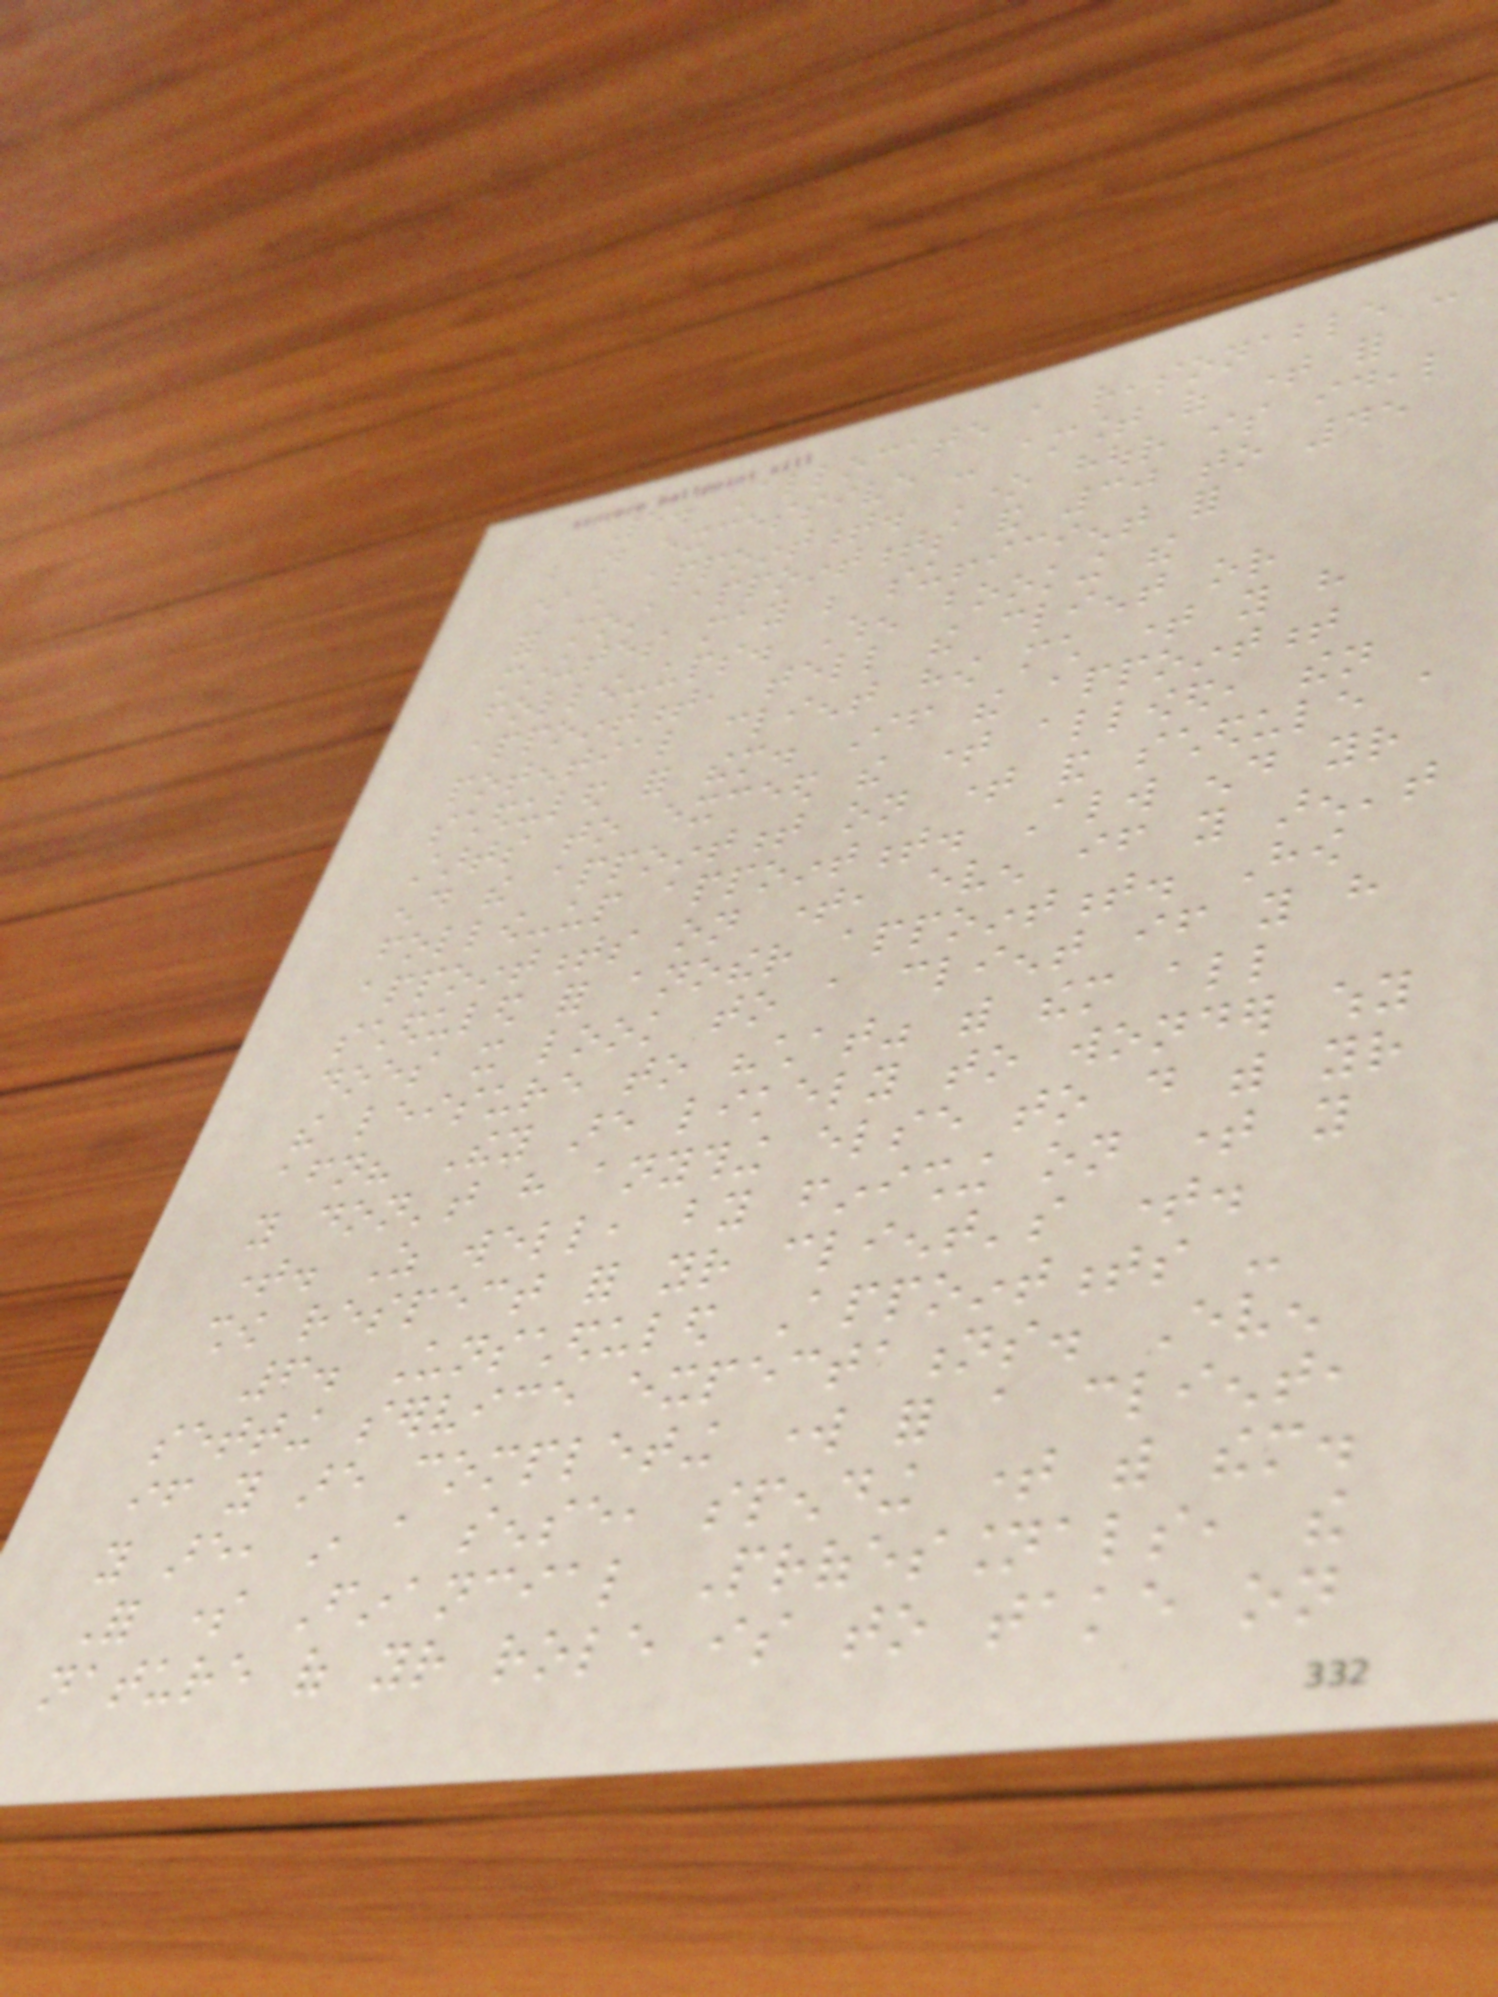5. Allocate a reasonable -
but not excessive - amount of time for
each appointment. One hour is ideal
for most appointments and 30 to 45
minutes may be sufficient for
follow-ups. When booking the
appointment, tell the client or
potential client how much time you have
scheduled for them. If the appointment
starts to exceed the time allowed, then
end the appointment on time and schedule a
follow-up appointment. Always end your
appointments on time, even if you aren't
scheduled for another appointment. How
does it look to a client if you have
the leisure to "chat" with them all
afternoon? They are likely to wonder why
you don't have anything else to do with your
time. As well, by finishing on time you
show respect for your client's time.
6. Unscheduled Appointments -
setting service expectations. Even
if you are completing work for a client,
you are, in a sense, spending time with them.
For some Financial Professionals, the
nature of your role is to take on
